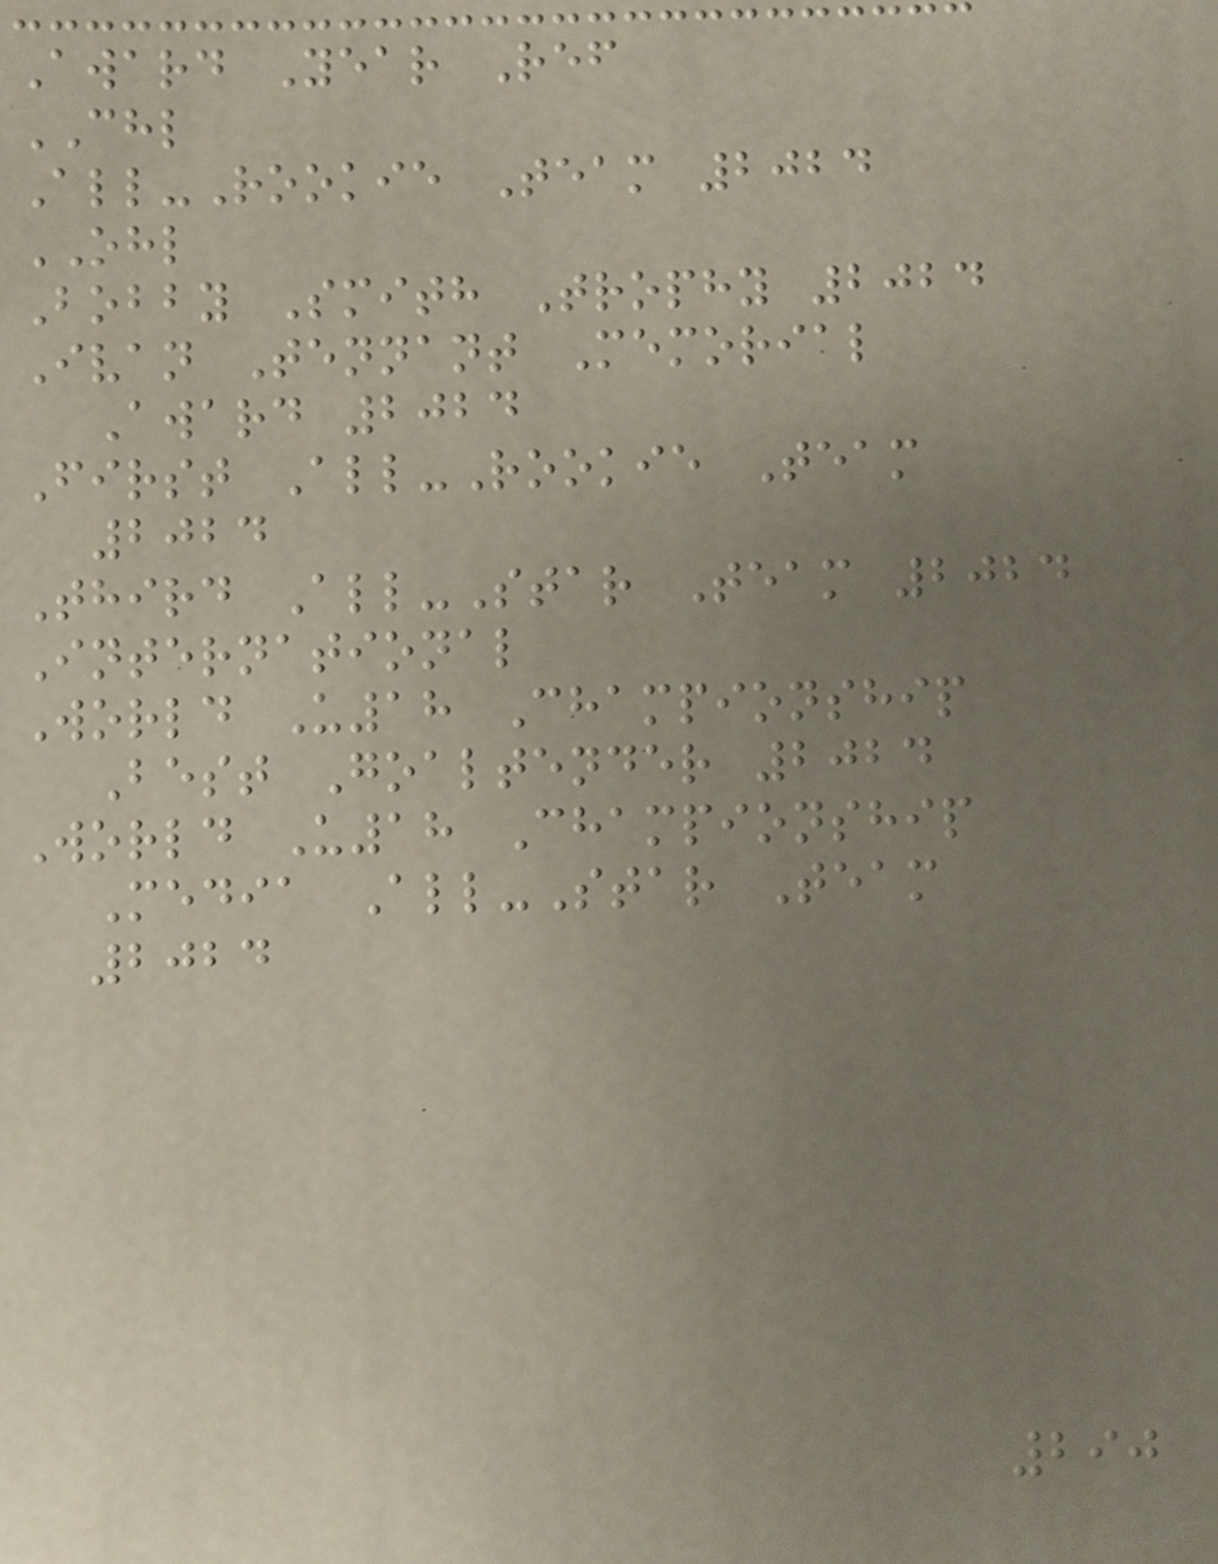Award Year Ref
CHL
All-Rookie Team 2024
OHL
Bobby Smith Trophy 2024
Ivan Tennant Memorial
Award 2024
First All-Rookie Team
2024
Third All-Star Team 2024
International
World U18 Championship
Best Goaltender 2024
World U18 Championship
Media All-Star Team
2024
290
